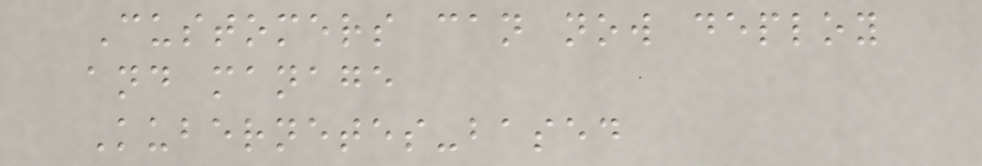Customers can now deploy
and manage
Kubernetes-based
